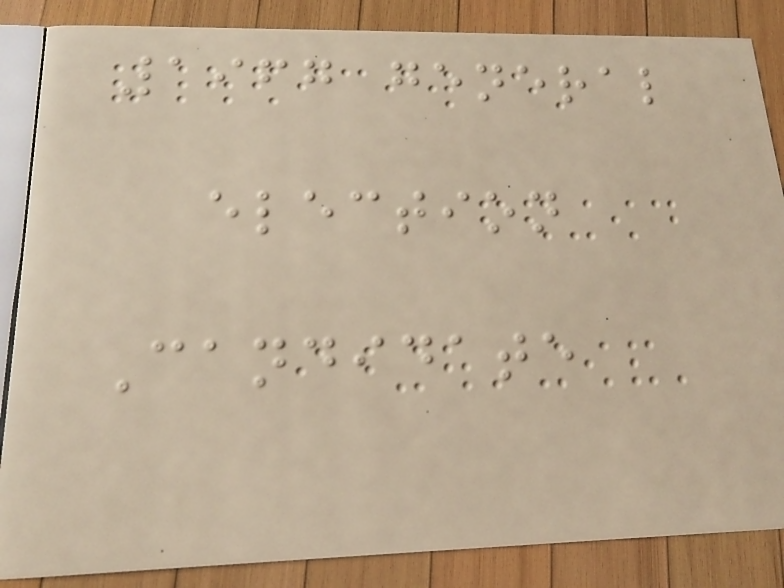1967 general
election
Candidate
